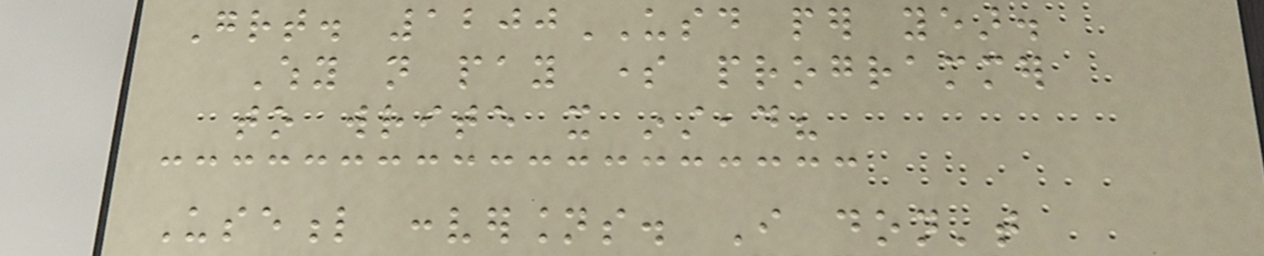Great. 1200USD per year.
Why not pay some programmer
to write it instead?
Useful conversions. I don't
